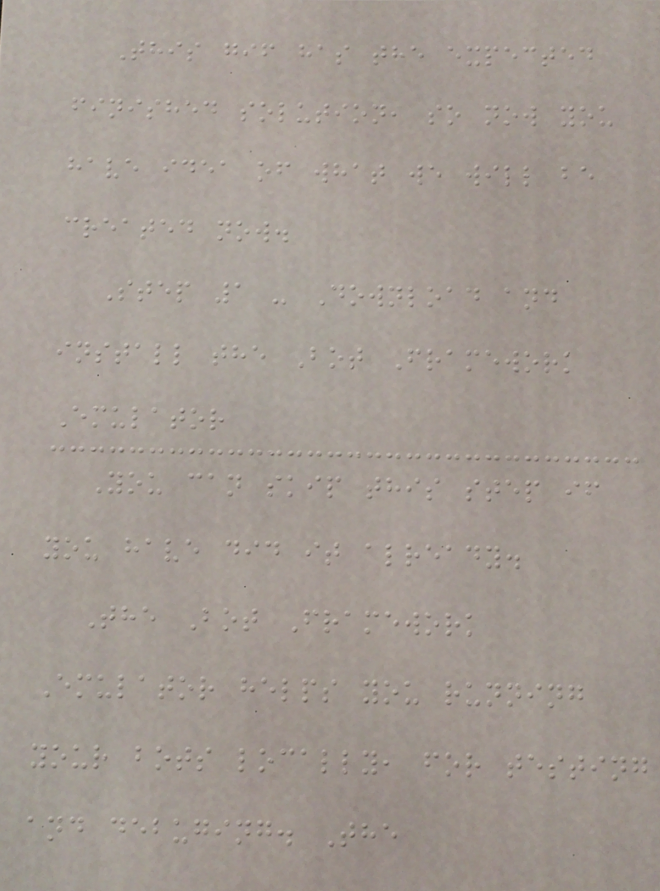This gif has the expected
finished solution, so now you
have idea of what we will be
created now.
Step 1 - Download and
install the Bot Framework
Emulator
You can skip this step if
you have did it already.
The Bot Framework
Emulator helps you running
your bots locally, for testing
and debuging. The
